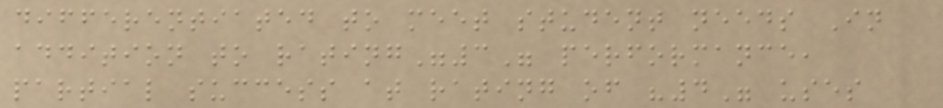differentiated to meet student needs In
addition to rating"3" performance,
partial success at rating of "4" uses
